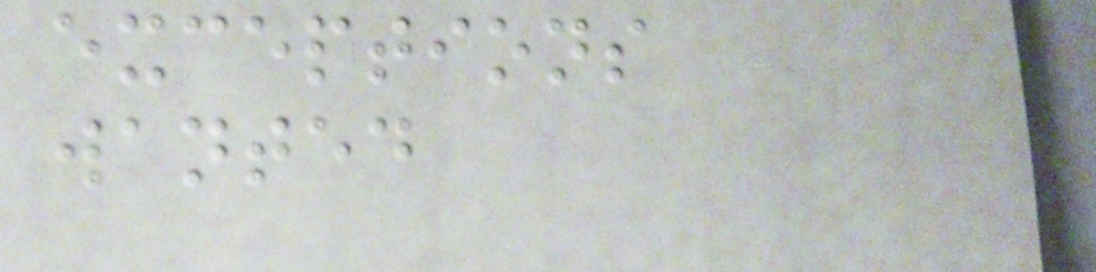exceptions
wanted
